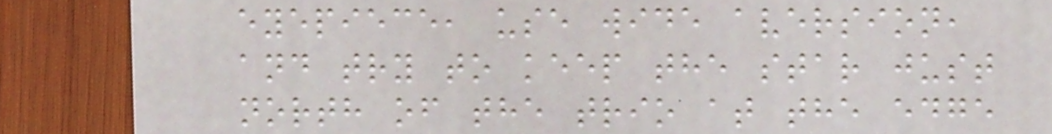eyepiece, use wide aversion,
and try to keep the star just
north of the trio at the edge
